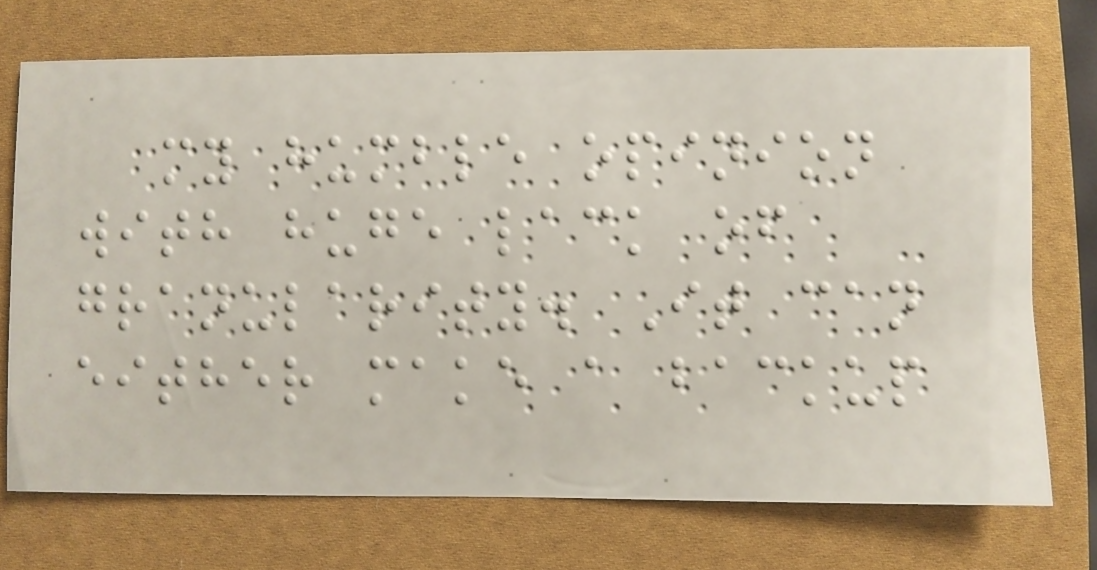my humble opinion
with huge lack of
granularity. It can
either make a backup
